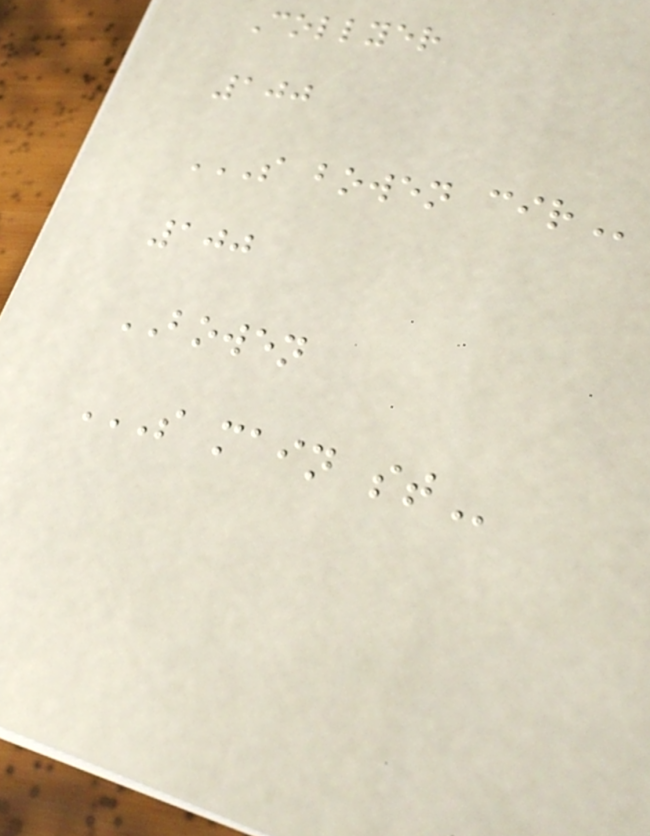Collyer
100
S BOWEN CIR
100
BOWEN
S MAIN ST
